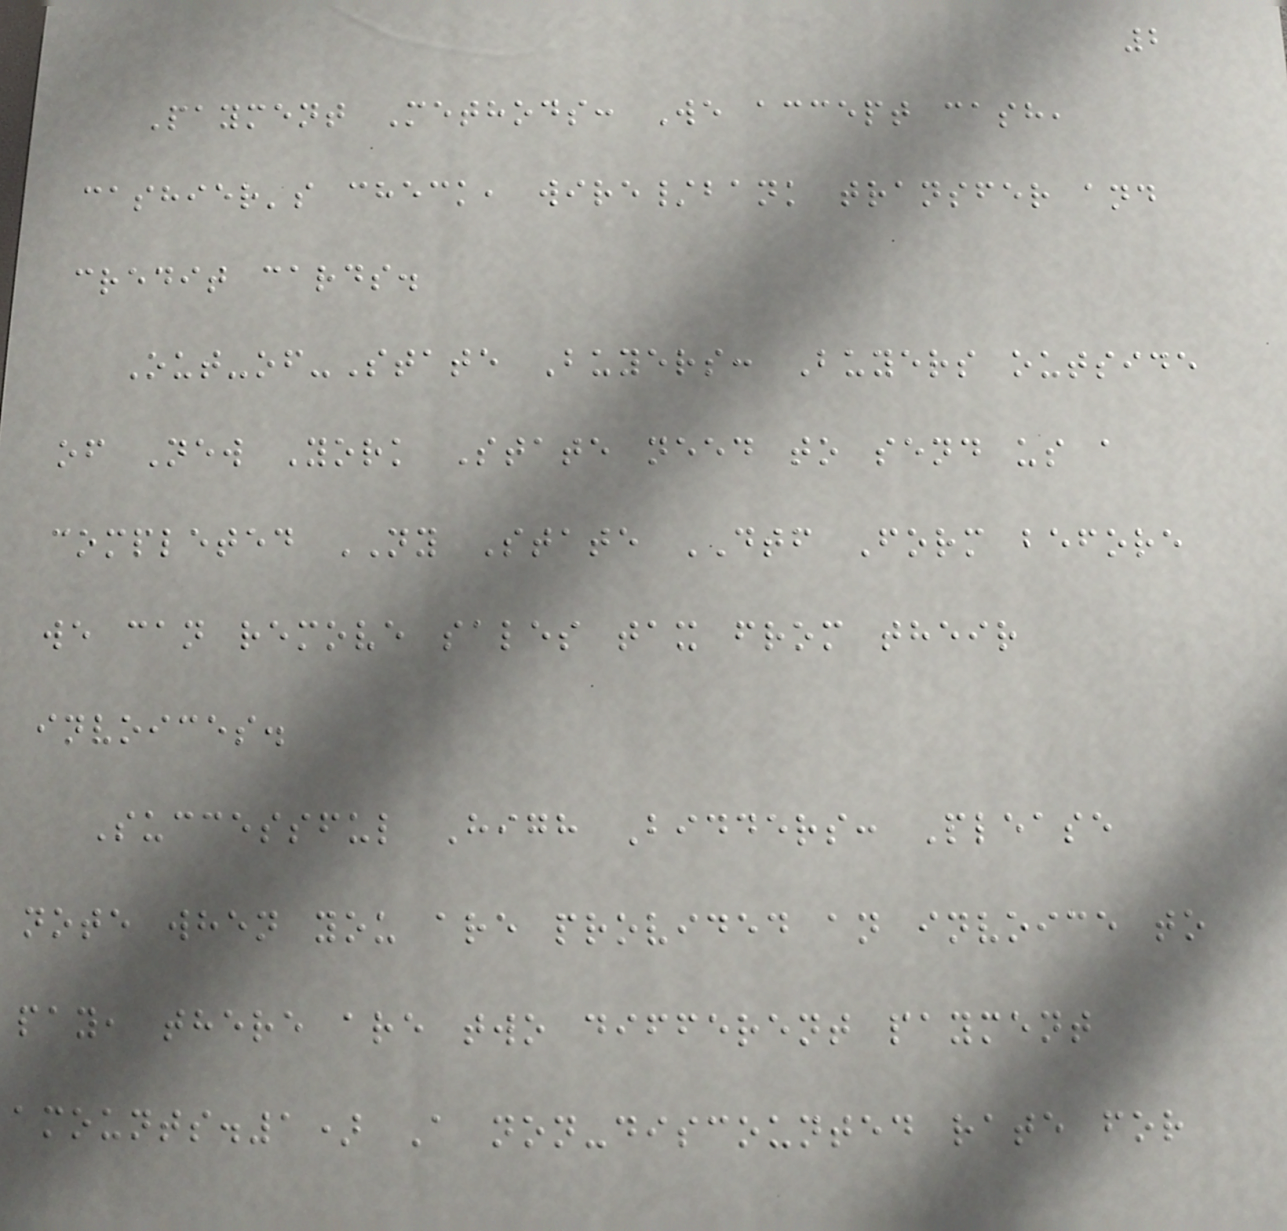2
Payment Methods: We accept cash,
cashier's check, wire/bank transfer and
credit cards.
Out-of-State Buyers: Buyers outside
of New York State need to send us a
completed NY State DTF Form before
we can remove sales tax from their
invoices.
Successful High Bidders: Please
note when you are provided an invoice to
pay, there are two different payment
amounts.1) A non-discounted rate for
